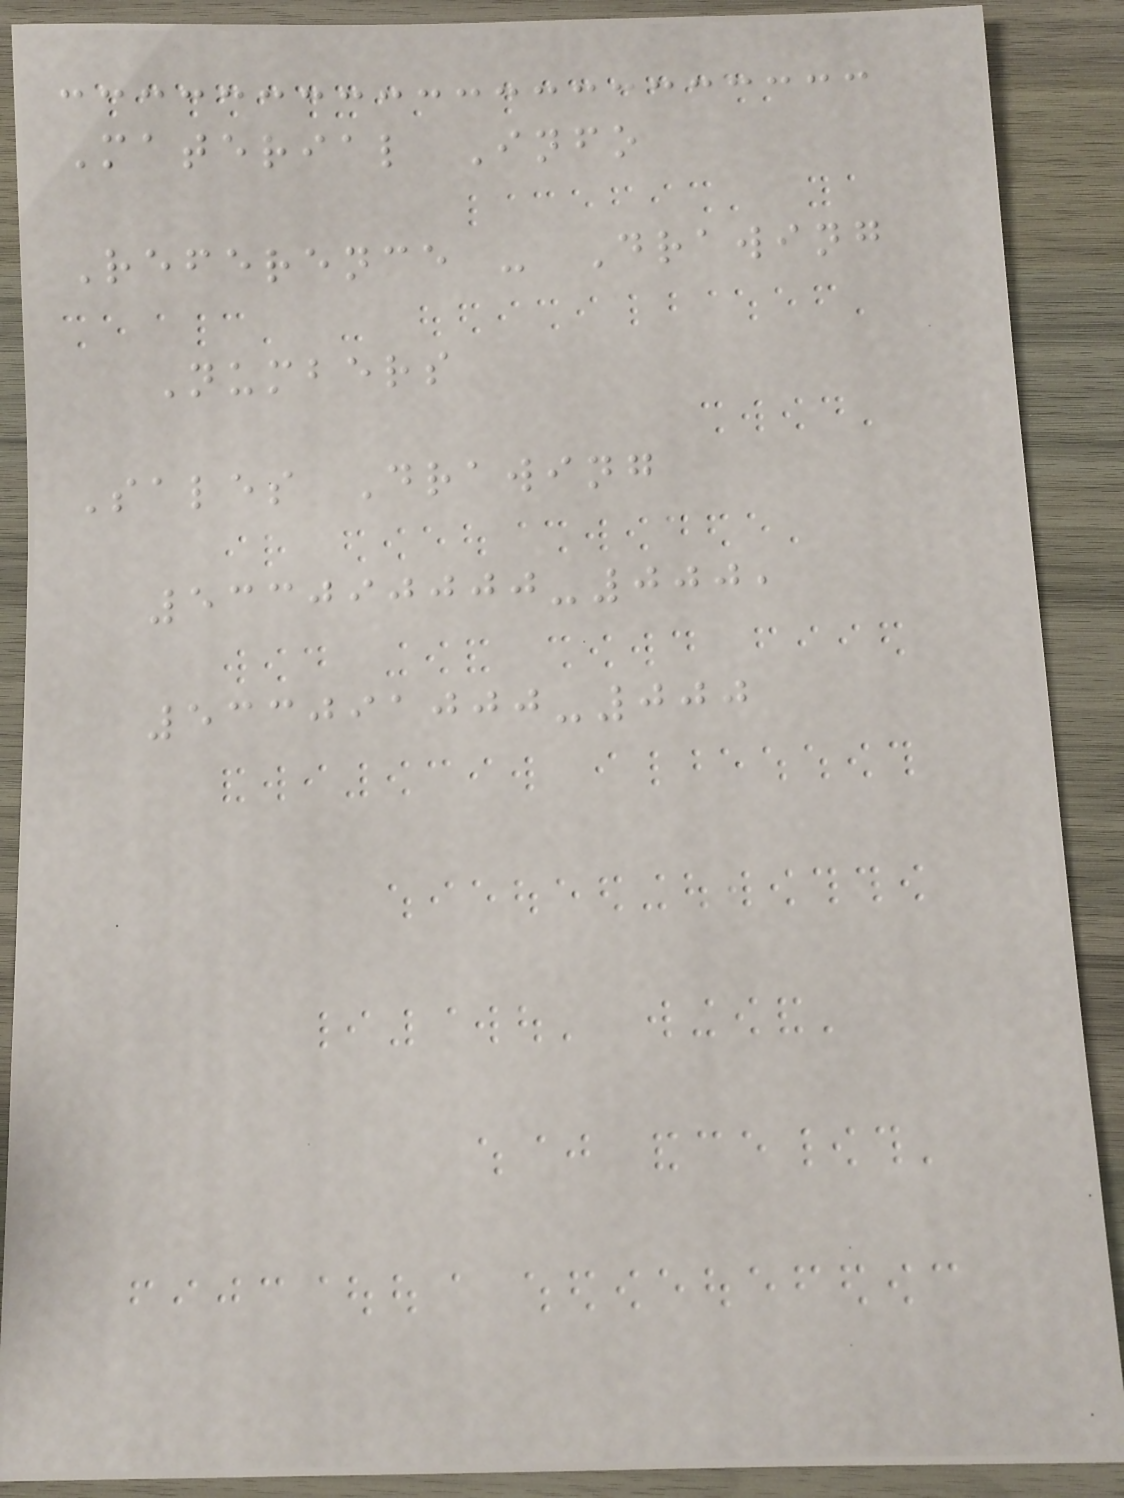Material Info
Reference - Drawing
Numbers
Sales Drawing
533090000-000,
533091000-000
